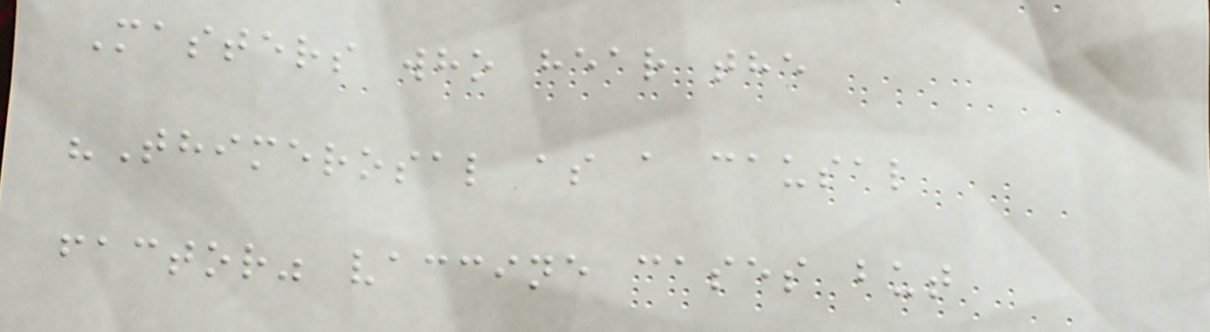Masters who hear the
"Thimerosal as a causal
factor" vaccine cases but
